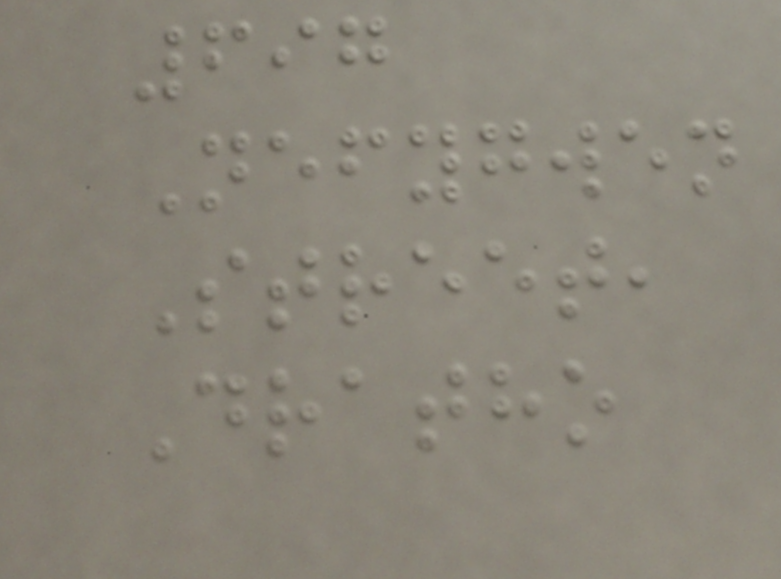697
Nefygwen
Street,
Dratho
